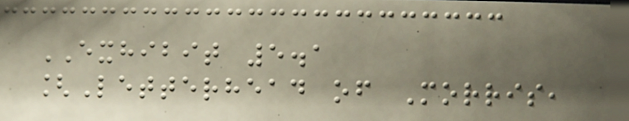EXHIBIT 5.1
[Letterhead of Morris,
